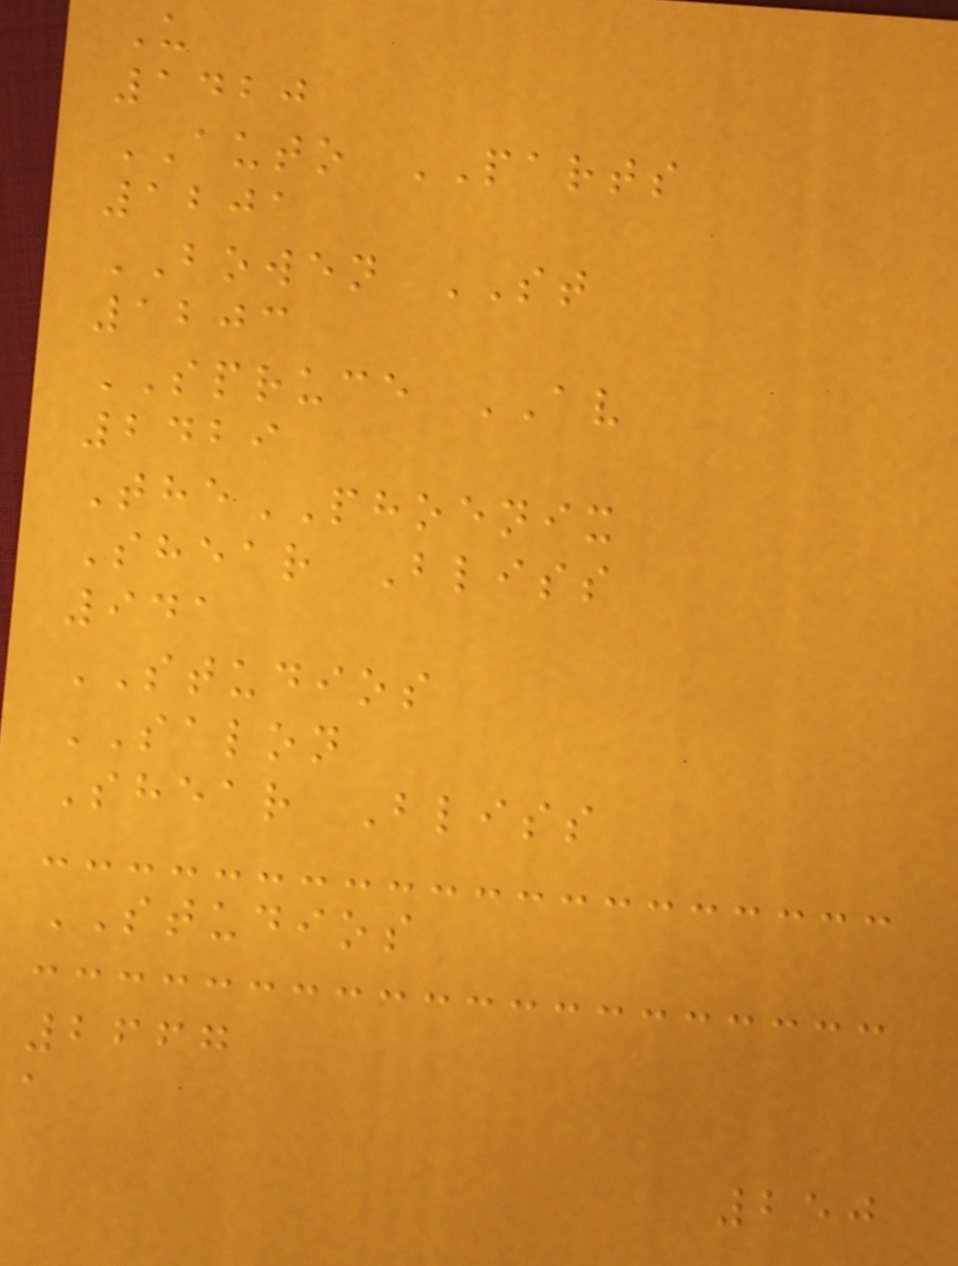U
1420
AUTO PARTS
1201
BOWEN ST
1203
SPRUCE AV
2429
ThePHOENIX
Shear Bliss
941
STUDIOS
SALON
Shear Bliss
STUDIOS
2667
a
250
